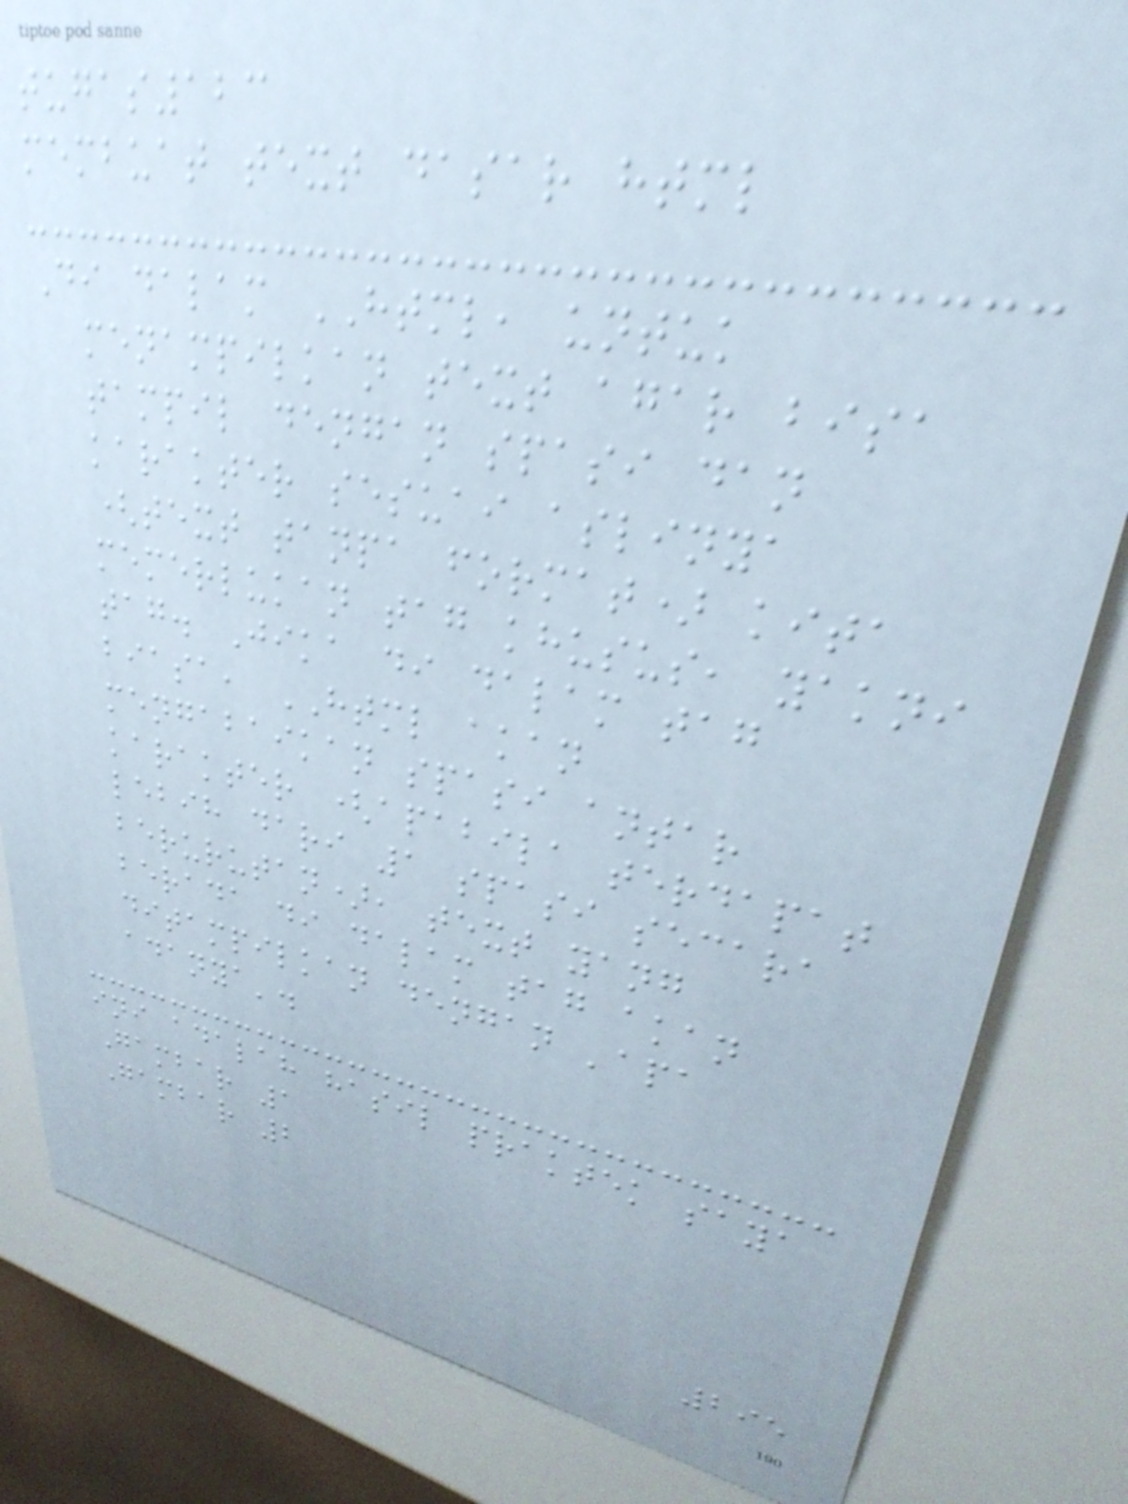tugas123
membuat text dasar html
Di dalam HTML, untuk
menampilkan text agar bisa
tampil dengan spasi dan
karakter sesuai aslinya
(text tanpa format) kita
memerlukan tag khusus, yakni
tag. Jika di dalam tag
biasa, HTML akan
mengabaikan spasi antar
karakter (apabila terdapat
lebih dari 1 spasi secara
berurutan), text yang
berada di dalam tag akan
ditampilkan dengan 'apa
adanya'.
ini adalah hasil praktek saya
Gambar 1
Gambar 2
295
